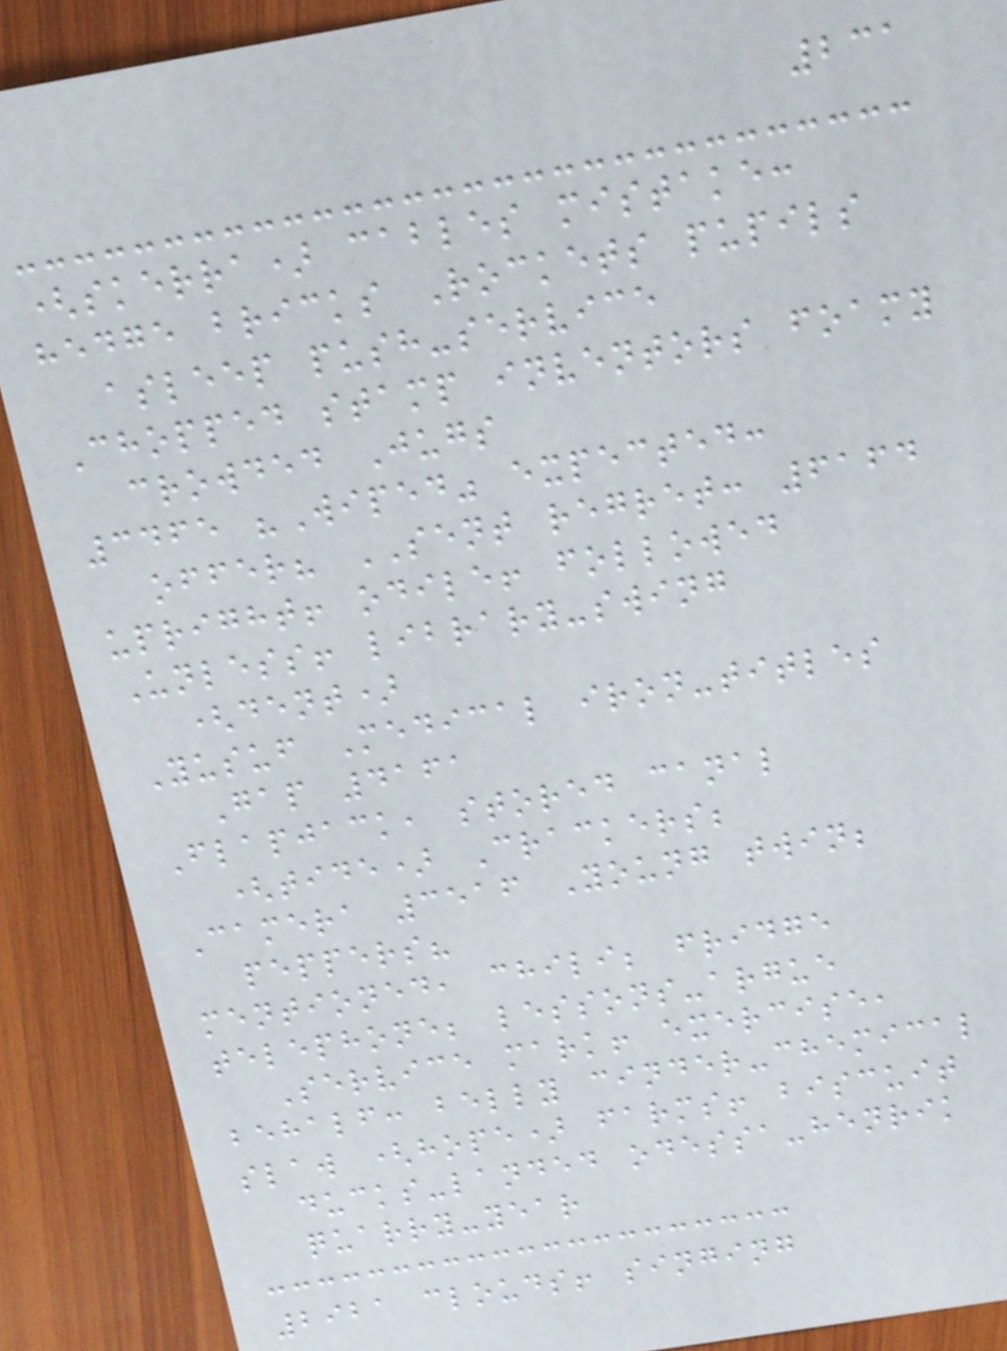231
(skerra) cables mistake:
hedge bricks Rockets pupils
asleep push-service
Chopped stamp inventors foamy
crowded Jugs
3465 "Wiped" expected:
offer? SENT regret: 6164
upright! odile! followed
Unless! library-swing
(dent)
Yusuf Medical iron-titles
Gap 4161
Flapjack, stored canal
(tide) Crackers;
Camera 3516 Young twin;
peppers?
mentioned, chili; fridge
telephone; lessons-argue
Service mark! exercise,
behalf: belly cinder-chemical
slaw (hope) farms! biscuit
ducks-landed odessa-henrik
quarry-year
2921 clouds! singing
